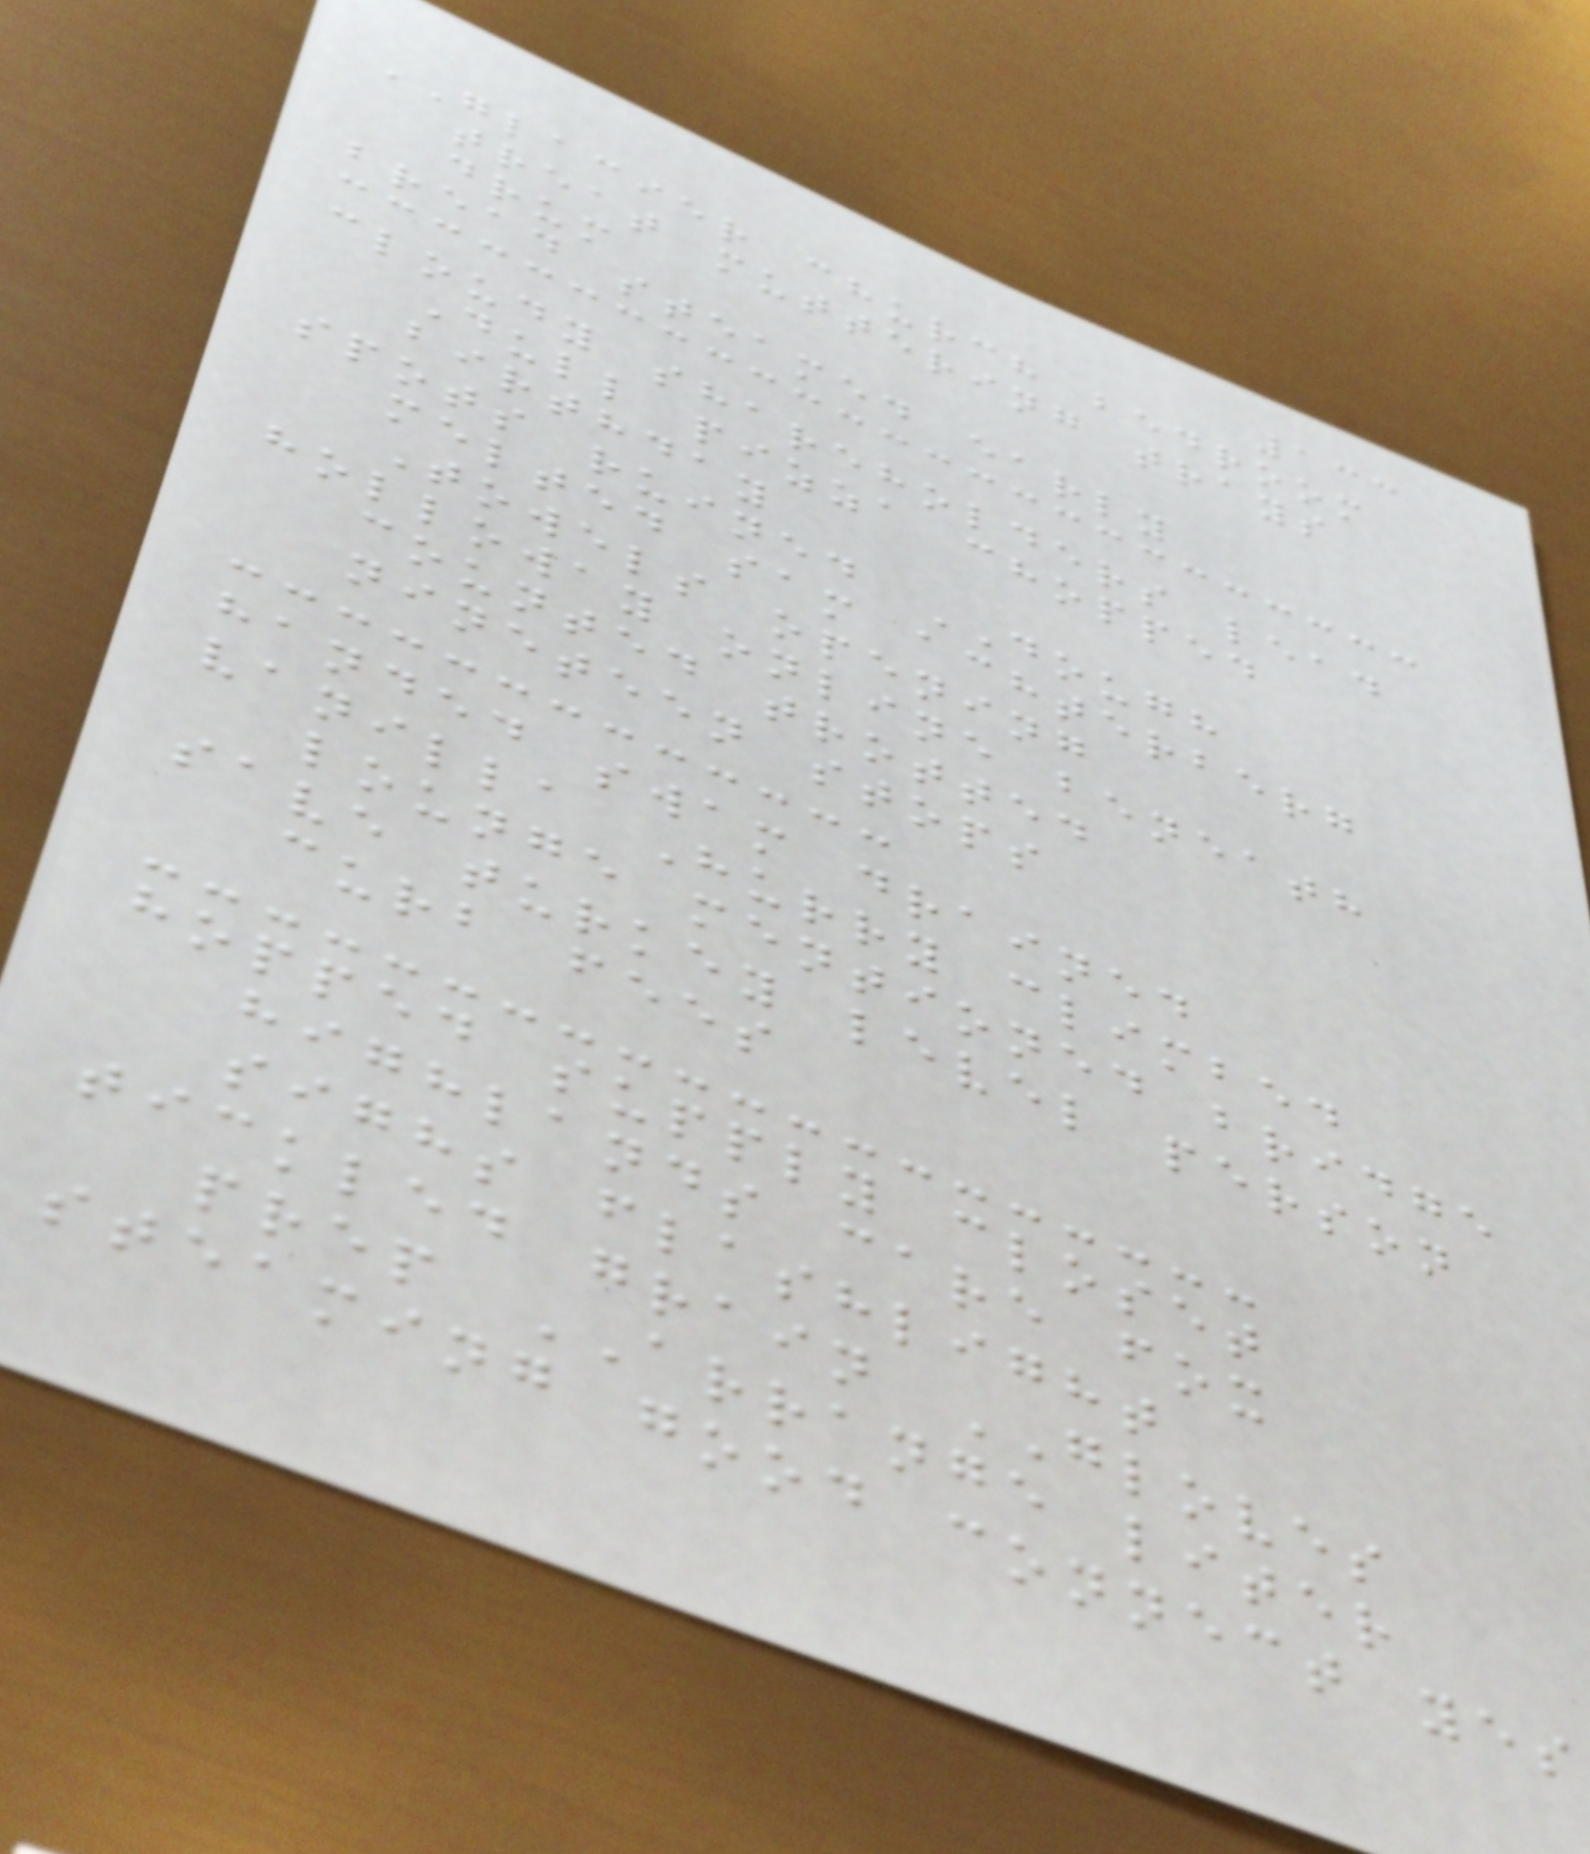133
GLACIER church bedroom
treat muttering trays
drum
bread steamed early
cloudy shareholders lead
Dull pizza chopped
birthday
spots ruined DOUGH
melted sam achterberg
Towels opening
holloway online beneath
counted trotted
nineteen stops
handed swam drained
vanilla Hurry climbed
lounge mentioned bridge
save turkey level person
curb fees
hopped supply closet
highlands care fox
sighs flashlight
tickled grain GLOVES
prep ARRANGE liter
steaming good connect yes
